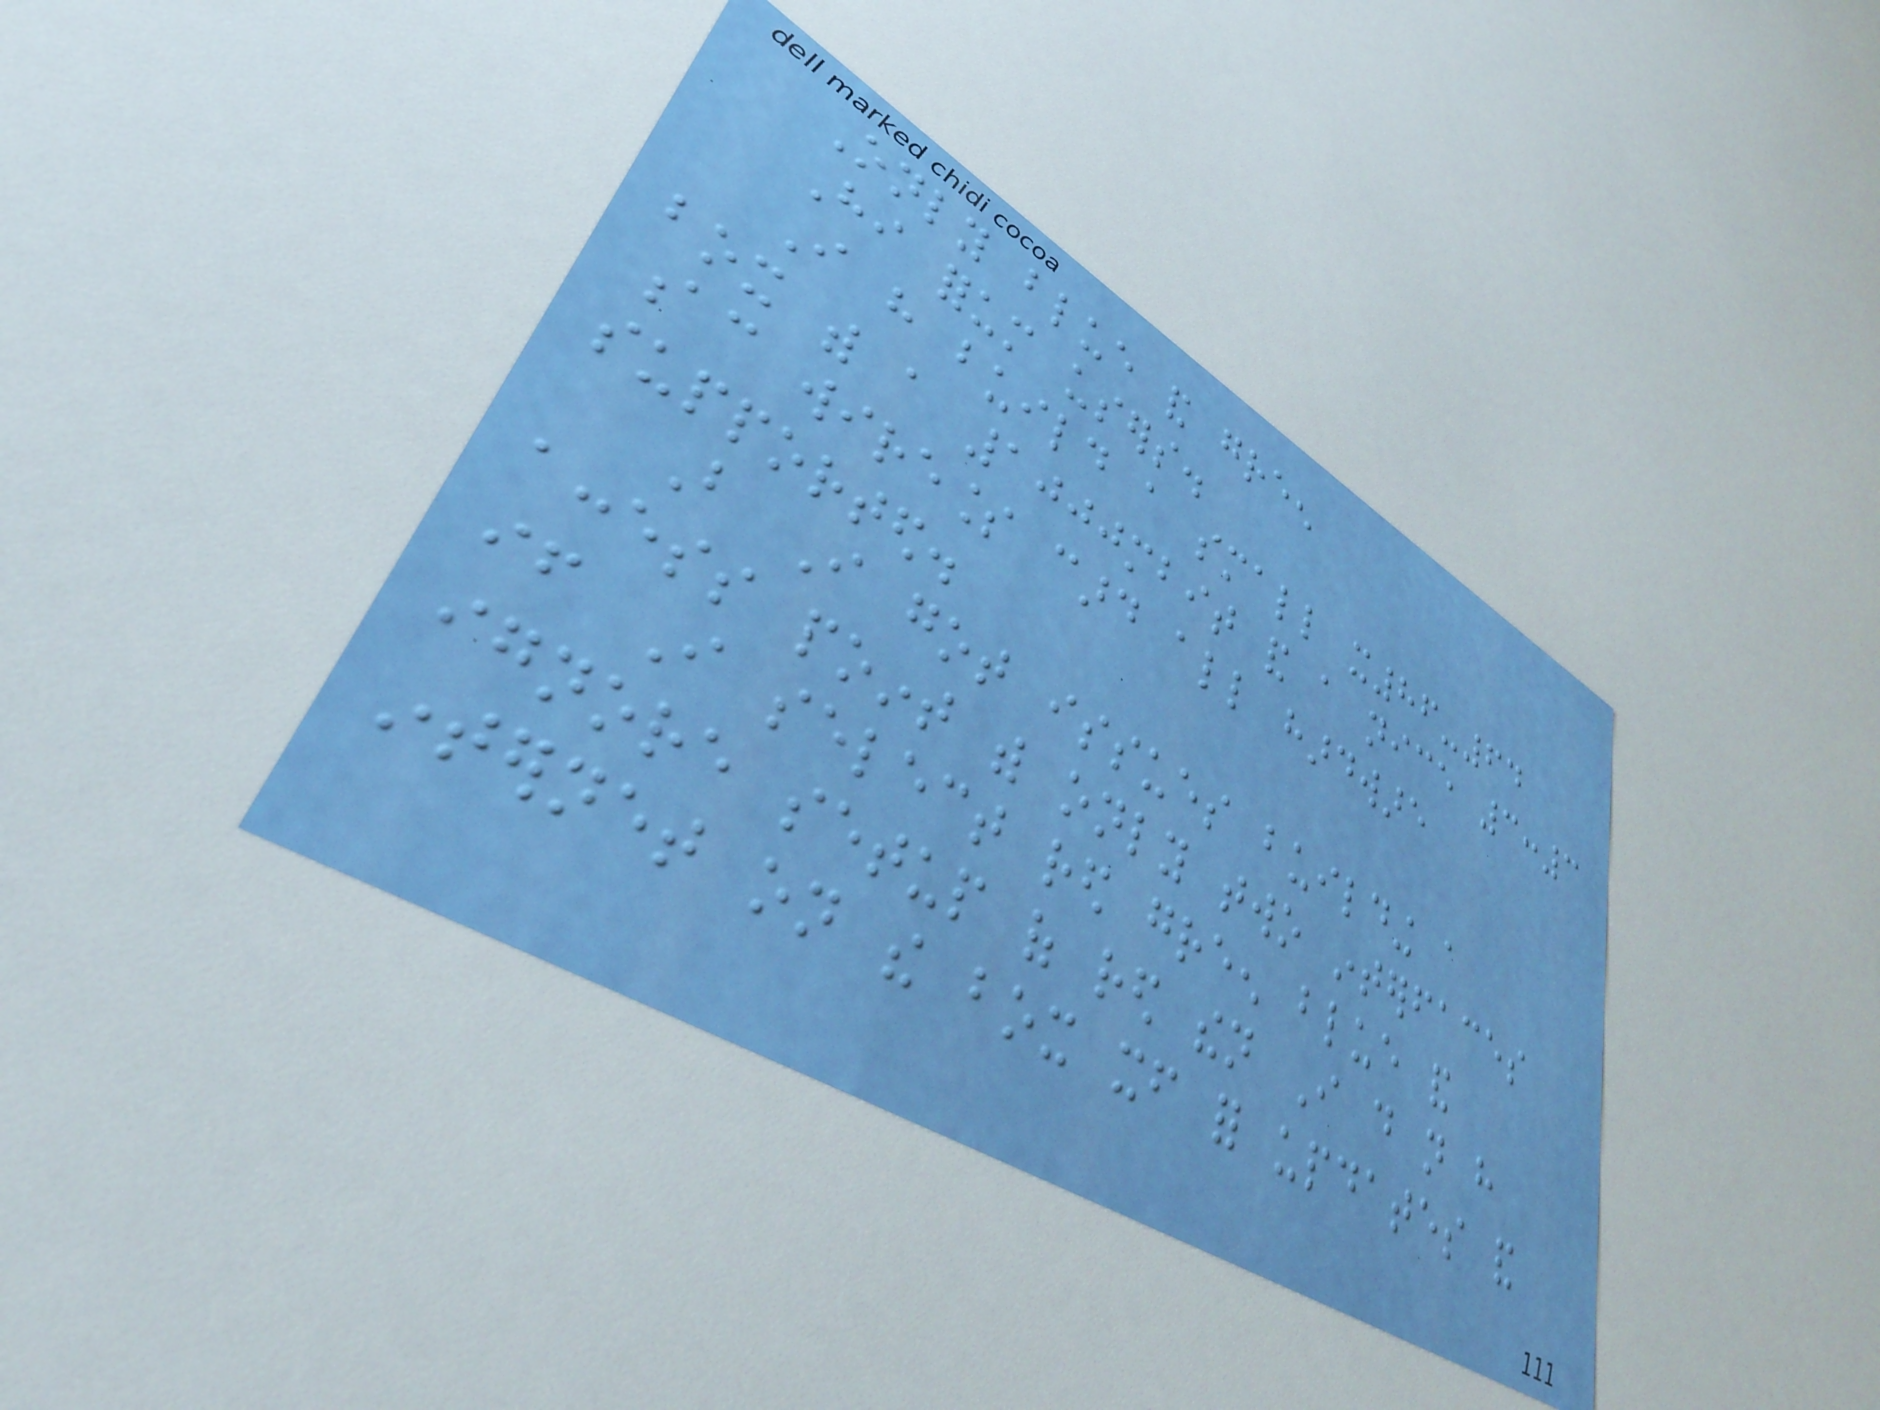Only blue and green
Hi forum users.
I have build a small x86-64
box with a 1000mbit and a nice 3:3
ac wireless card all hardware
supported.
But I got issues building a
access point with only two interfaces
if I select red green blue and
ignore setup of red then I do not have
internet on the box itself for updates and
